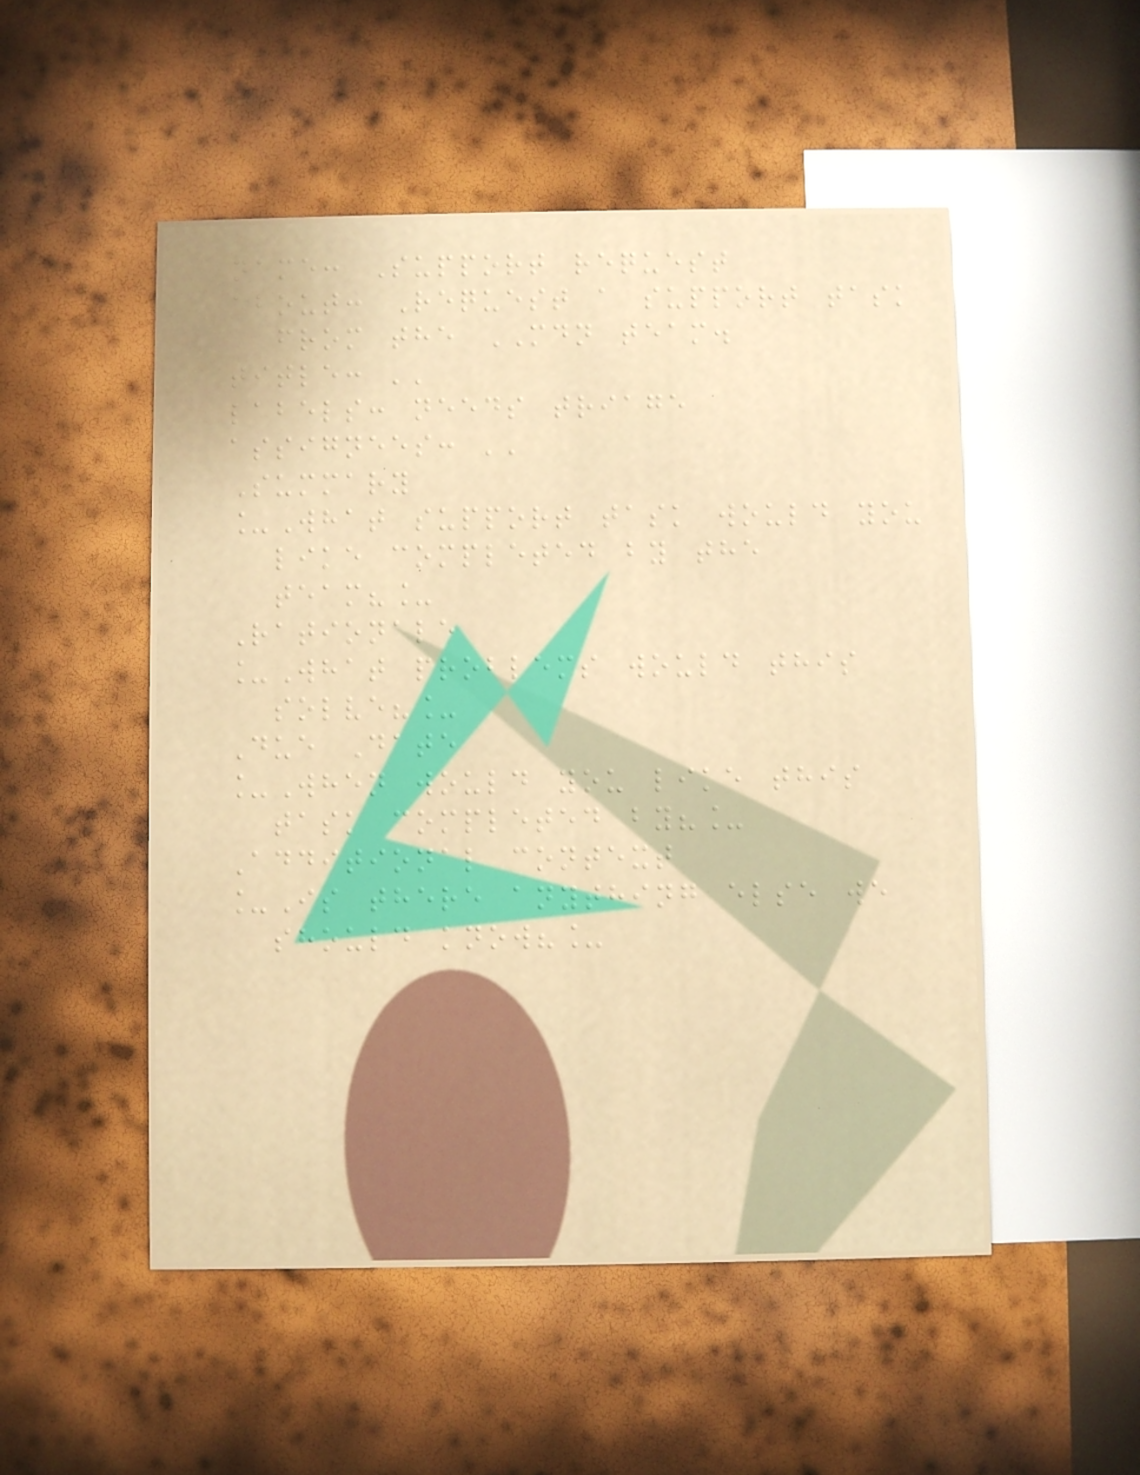name: Support request
about: Request a support task
from the MDN team.
title: ''
labels: needs triage
assignees: ''
Summary
_What support task would you
like completed by the
team?_
Rationale
_What problems would this
solve?_
Due Date
_When would you like this
task completed by?_
Additional context
_Is there anything else we
should know?_
